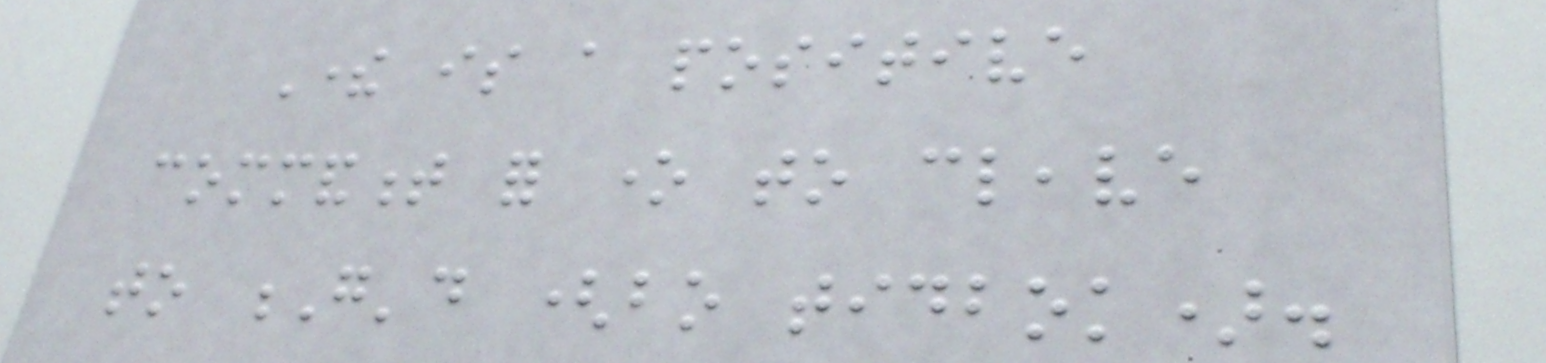There is a positive
commandment for one to cleave
to G'd (bo tidbok).
